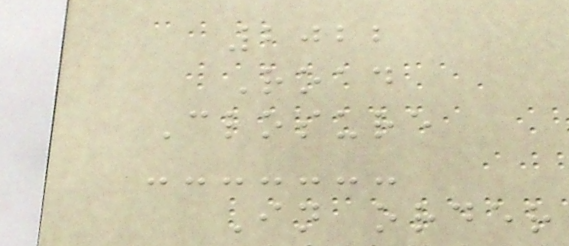2022
Road
Closure
In order
